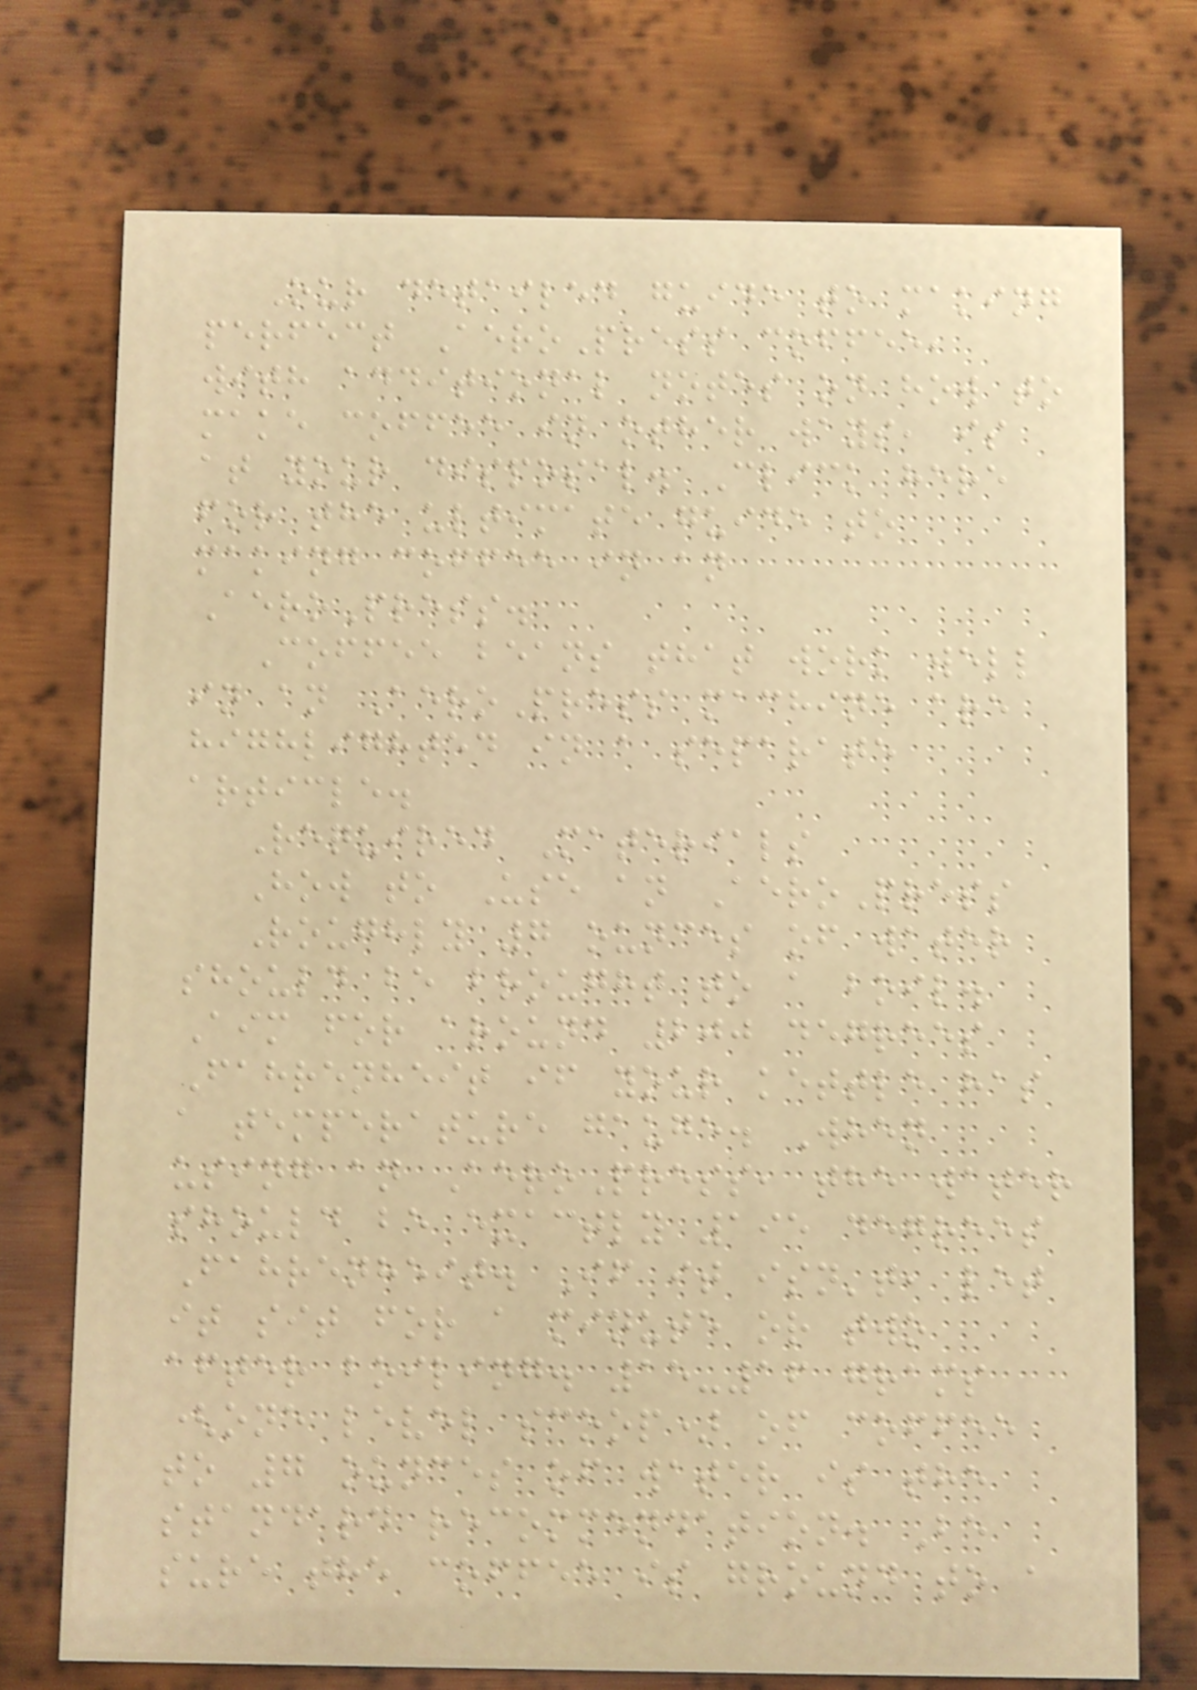Our detailed guide to making
perfect AeroPress coffee,
with additional notes on how to
make coffee in other ways, is
at your disposal. Click here
for the ultimate guide to
making coffee in an
AeroPress.
Coffee beans that work well
in an AeroPress machine are
highlighted in a separate
article.
Required Materials
How to Use an AeroPress
Roughly 7 ounces of water
should be brought to a boil.
Aim for around 200 degrees
Fahrenheit if your kettle has
a temperature gauge. When
using an AeroPress, the water
should be exactly 195 degrees
Fahrenheit. If it isn't, let
it sit for a minute or two
after boiling. 15-16 grams
(one level scoop) of coffee
to 7 ounces of water is the
standard recommendation. Be
sure the coffee is ground to a
